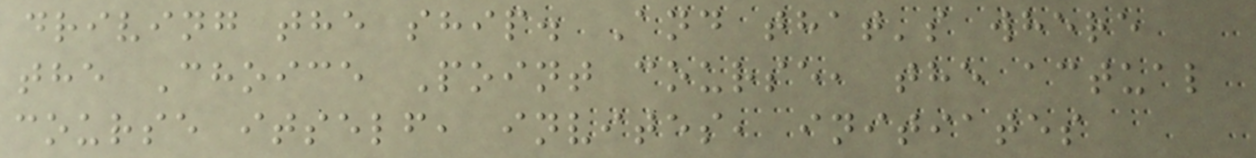driving the ship. And that's where
the Choice Point course, the actual
course itself, invites, initiates
